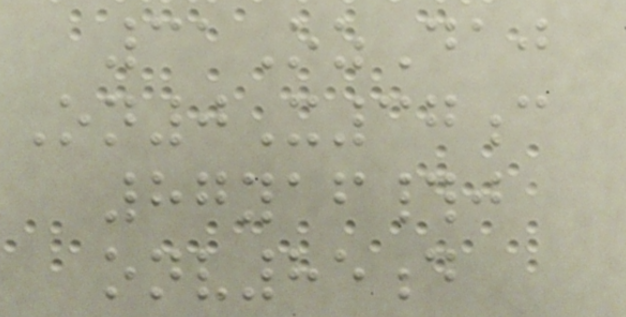31OzDaj
On0X37c
87yaf#j
onv85d
